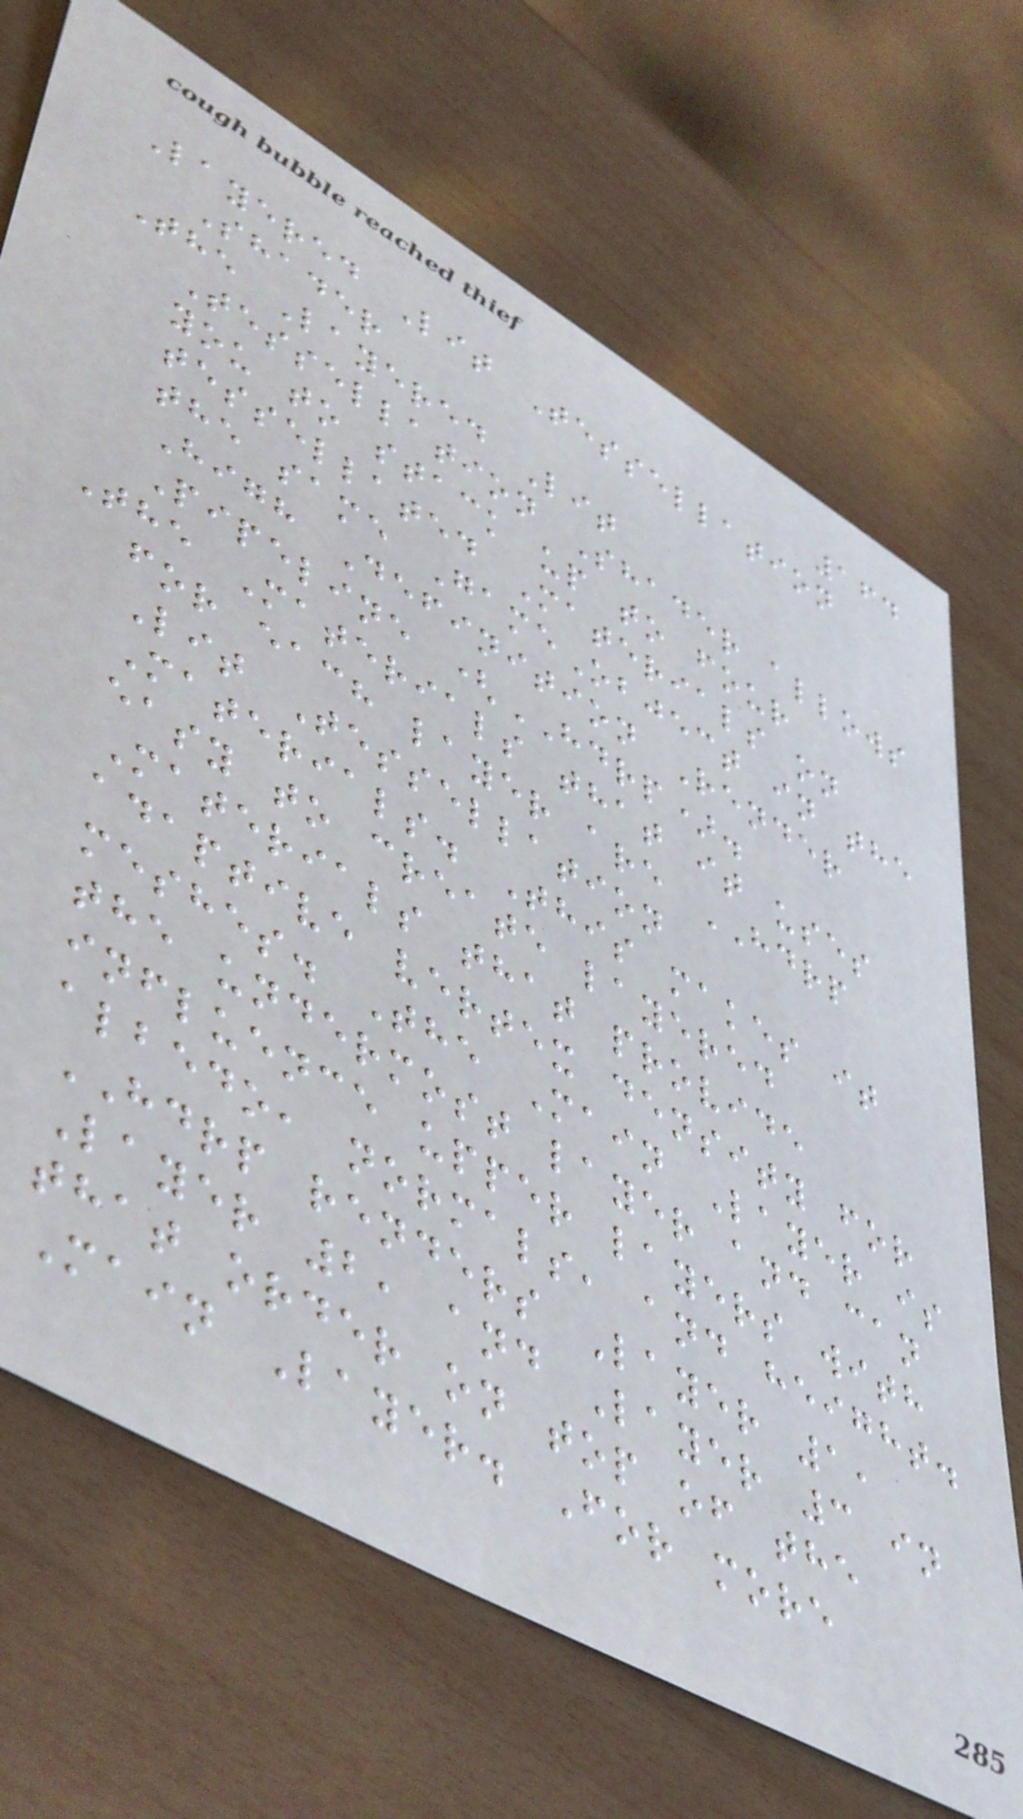164
Layered Lit Tessellation
Shader
The Layered Lit
Tessellation Shader allows
you to stack up to four
tessellated Materials on
the same GameObject in the
High Definition Render
Pipeline (HDRP).
The Materials that it uses
for each layer are HDRP
Lit Tessellation
Materials. This makes it
easy to create layered
Materials that provide
adaptive vertex density for
meshes. The Main Layer is
the undermost layer and can
influence upper layers with
albedo, normals, and height.
HDRP renders Layer 1,
Layer 2, and Layer 3 in
that order on top of the
Main Layer. For more
